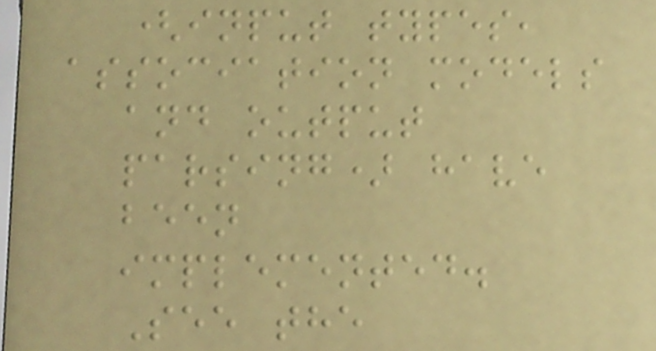(input types,
association models
and output
parsing) have
been
implemented.
See the
